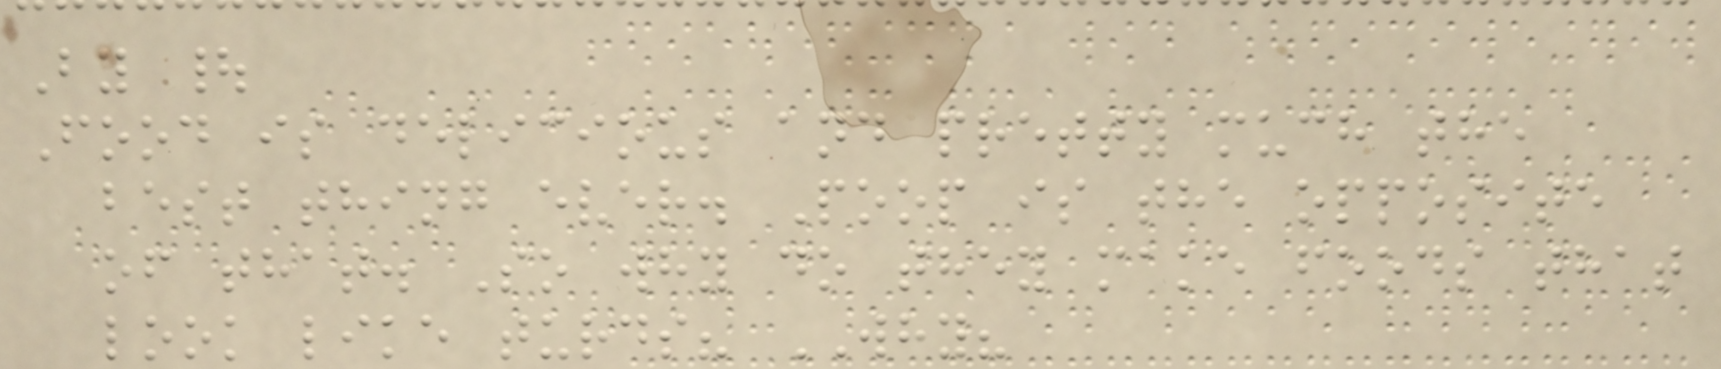By |
Food is delicious and pretty much the
best thing ever. Poop is the opposite
of that. So why do they make foods that
look like turds? WHY?
